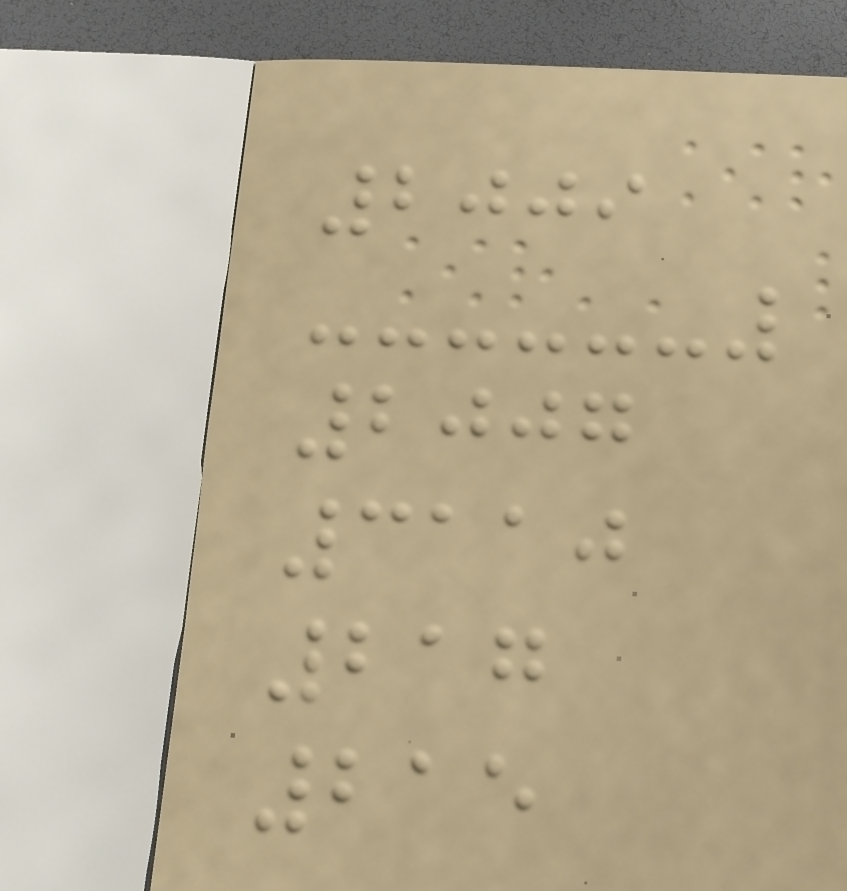2009
2007
3110
217
215
